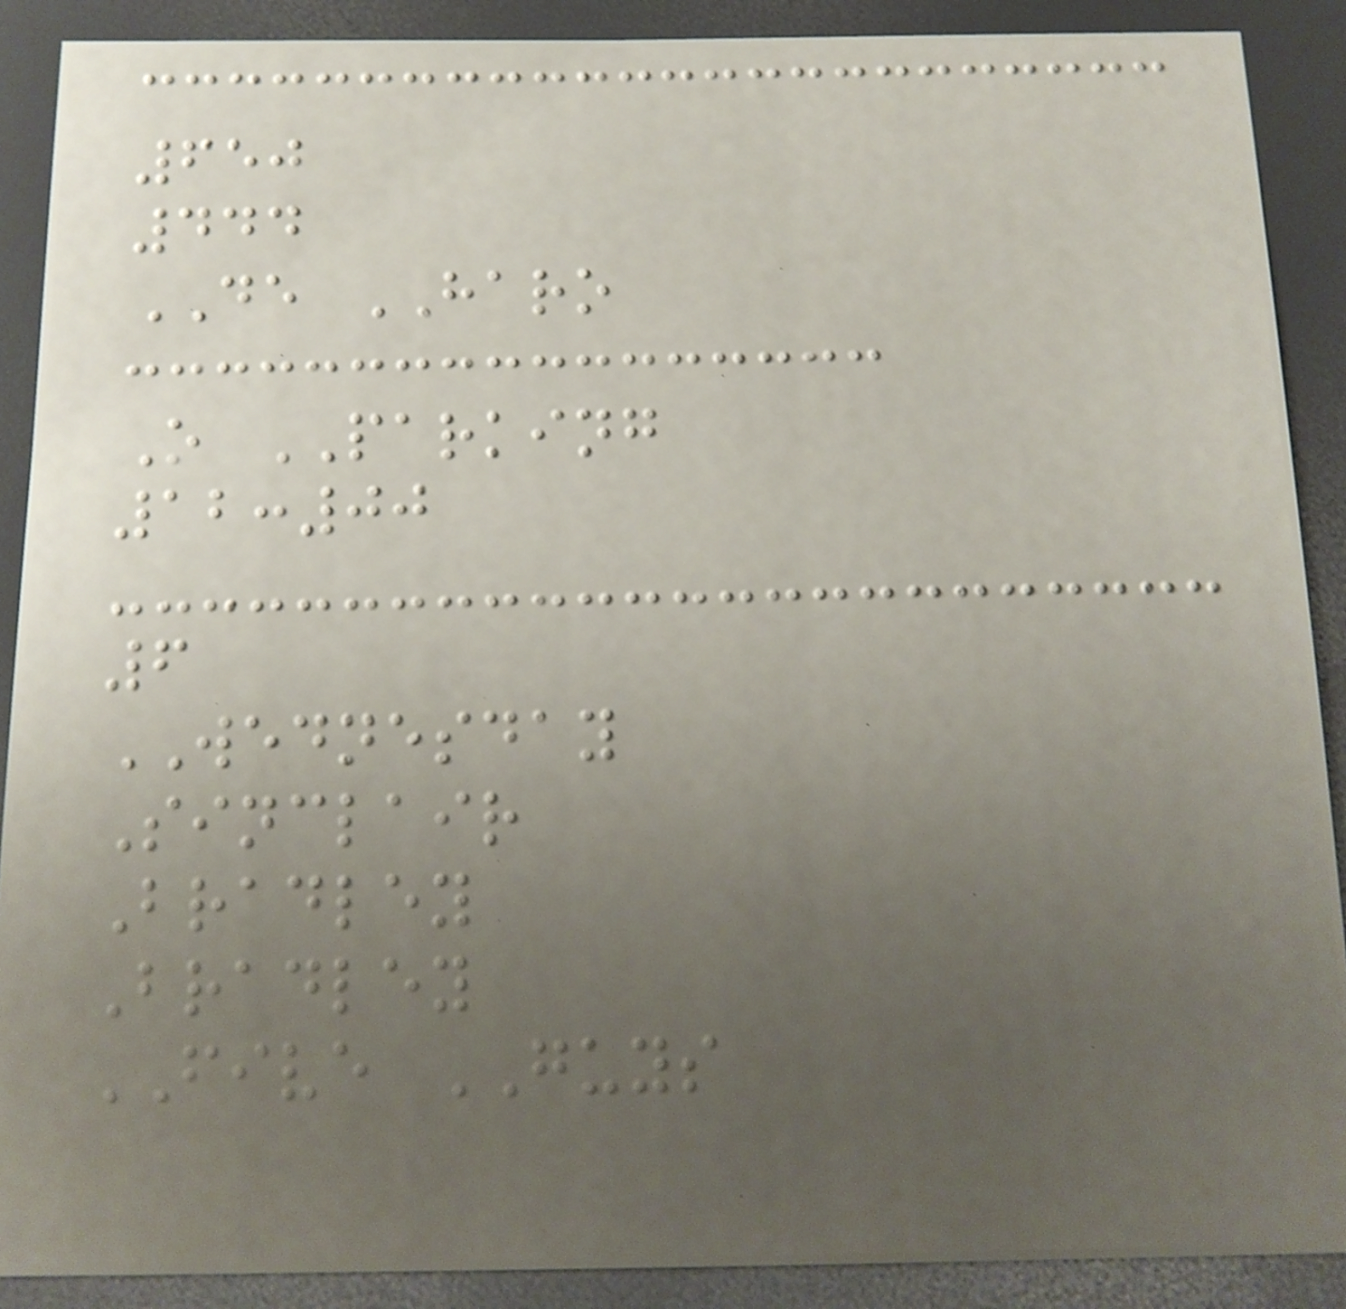650
444
DE HARO
O PARKING
12:00
6
WEDNESDAY
Sinclair
Bradley
Bradley
FIVE GUYS
